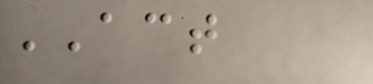ACT
